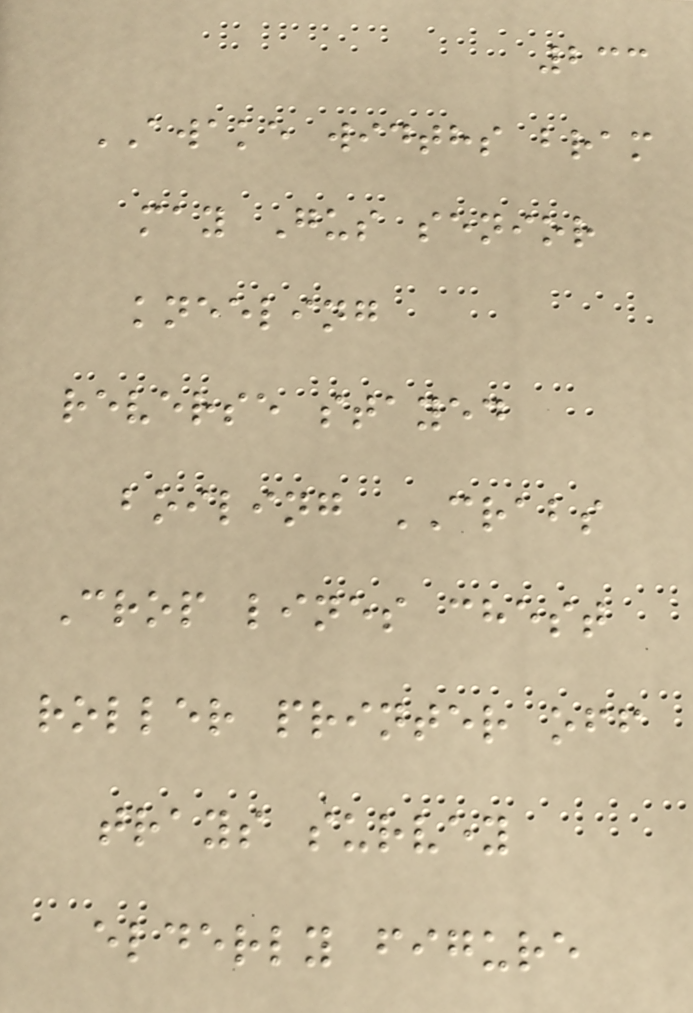233
AWAKE widths bram
may Gus senior
kneeling
reverse stayed
boiling CRABS
Crop lines chest
roller printer off
trays survey
elderly figure
